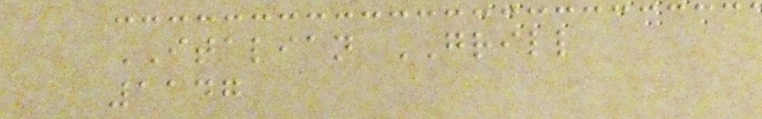ITALIAN GRILL
1147
